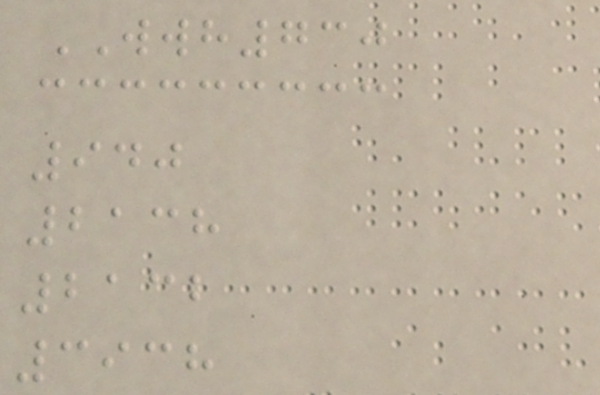WWH730
940
2138
2132
3938
